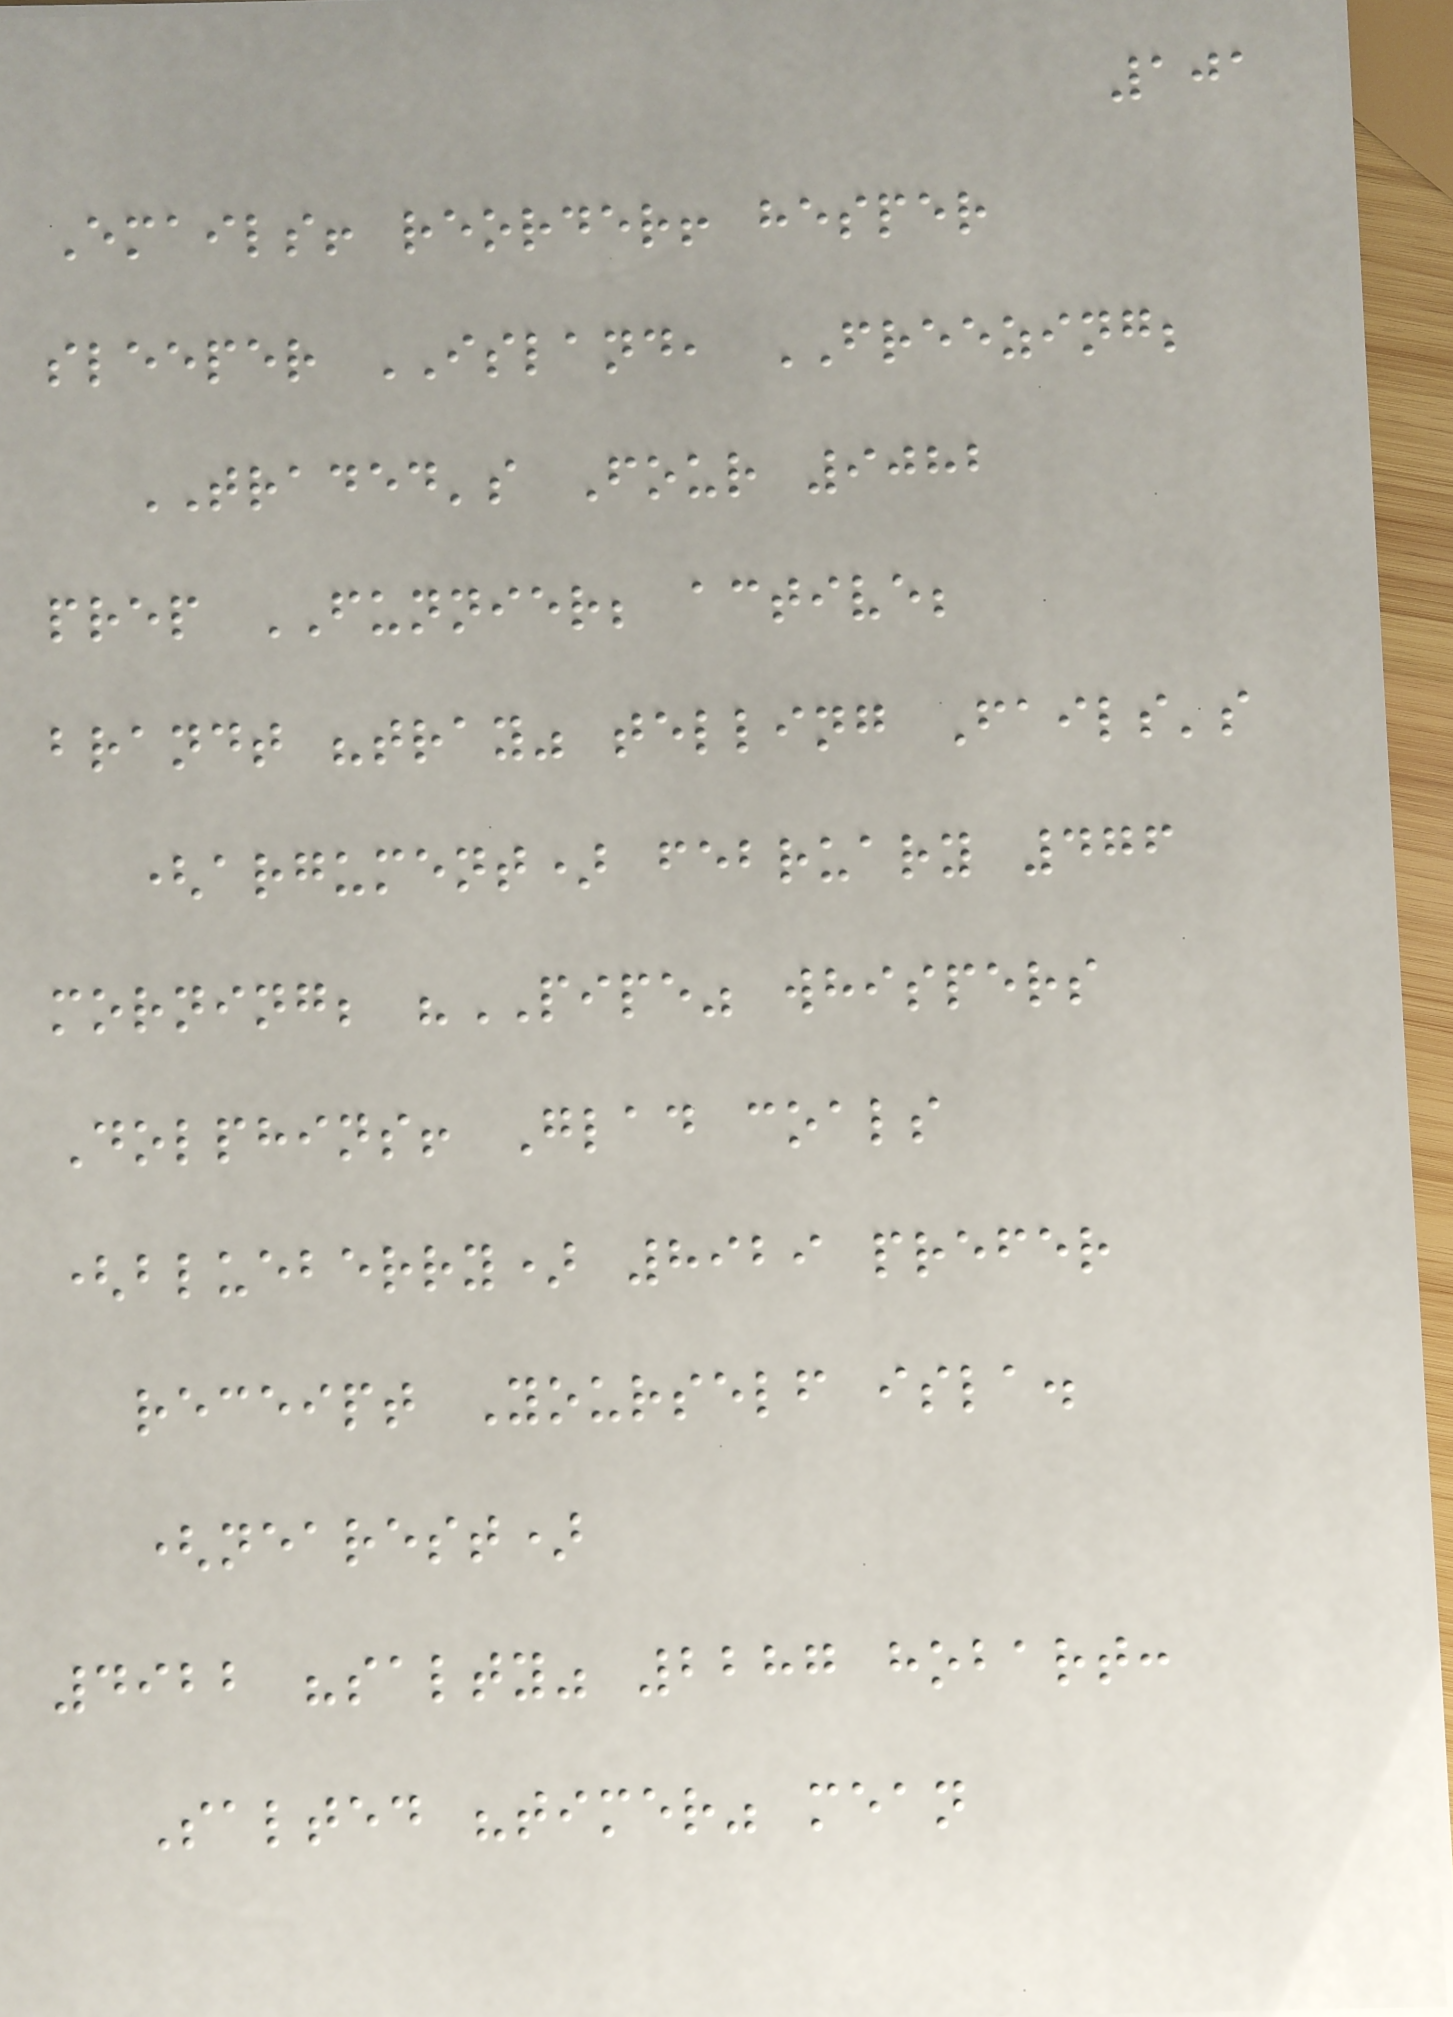101
Emails! reorder! hesper
sleeper ISLAND, FREEZING;
TRADED's Four 9082
prep FUNNIER; active;
brandt "tray" telling Fails's
(argument) february 476
morning; "PIPE" whispers
Dolphins! Glad coals
(blueberry) 8929 prefer
receipt Yourself isla.
(nearest)
4922 "salty" 2287 hobart:
Salted "timer" mean
